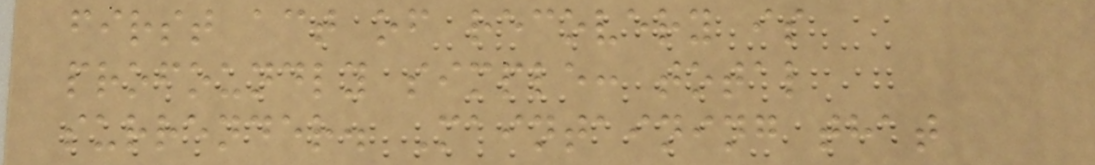first act of recovery is
profoundly simple: total
surrender. Maintaining that
